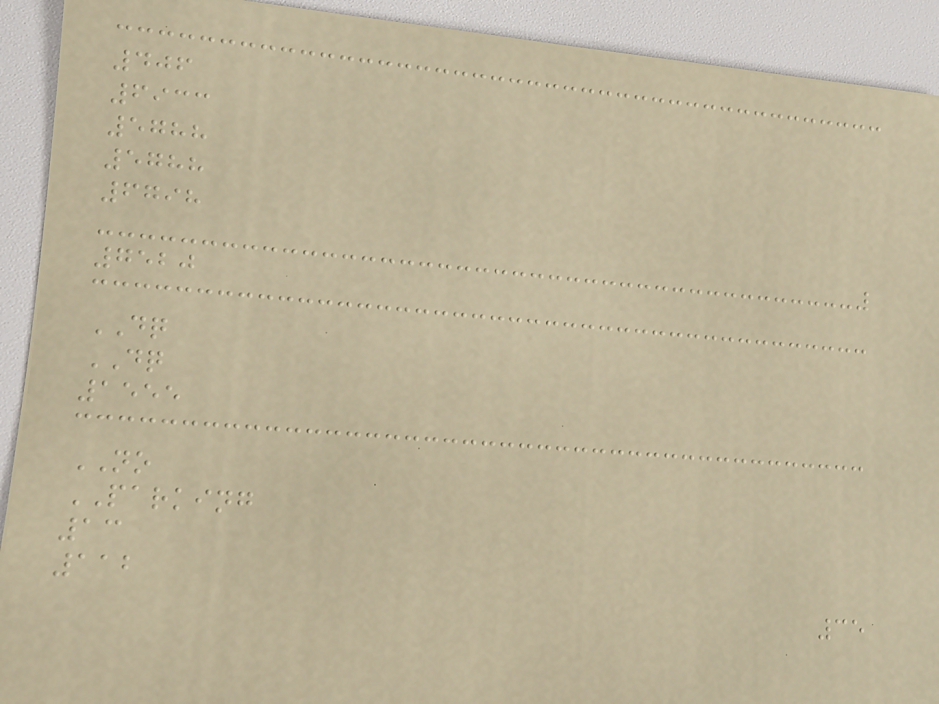406
6933
5788
5788
6798
7520
DQ
DQ
1555
NO
PARKING
13
112
35
